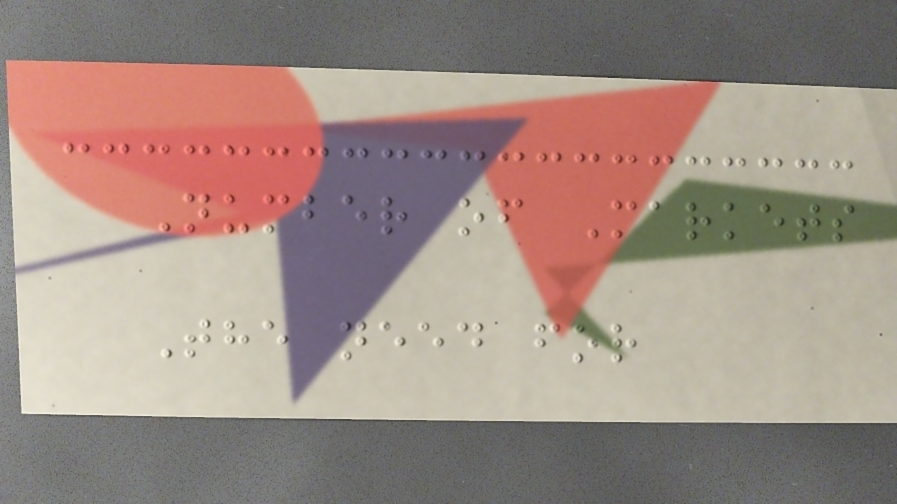Number of Markets
The need for
